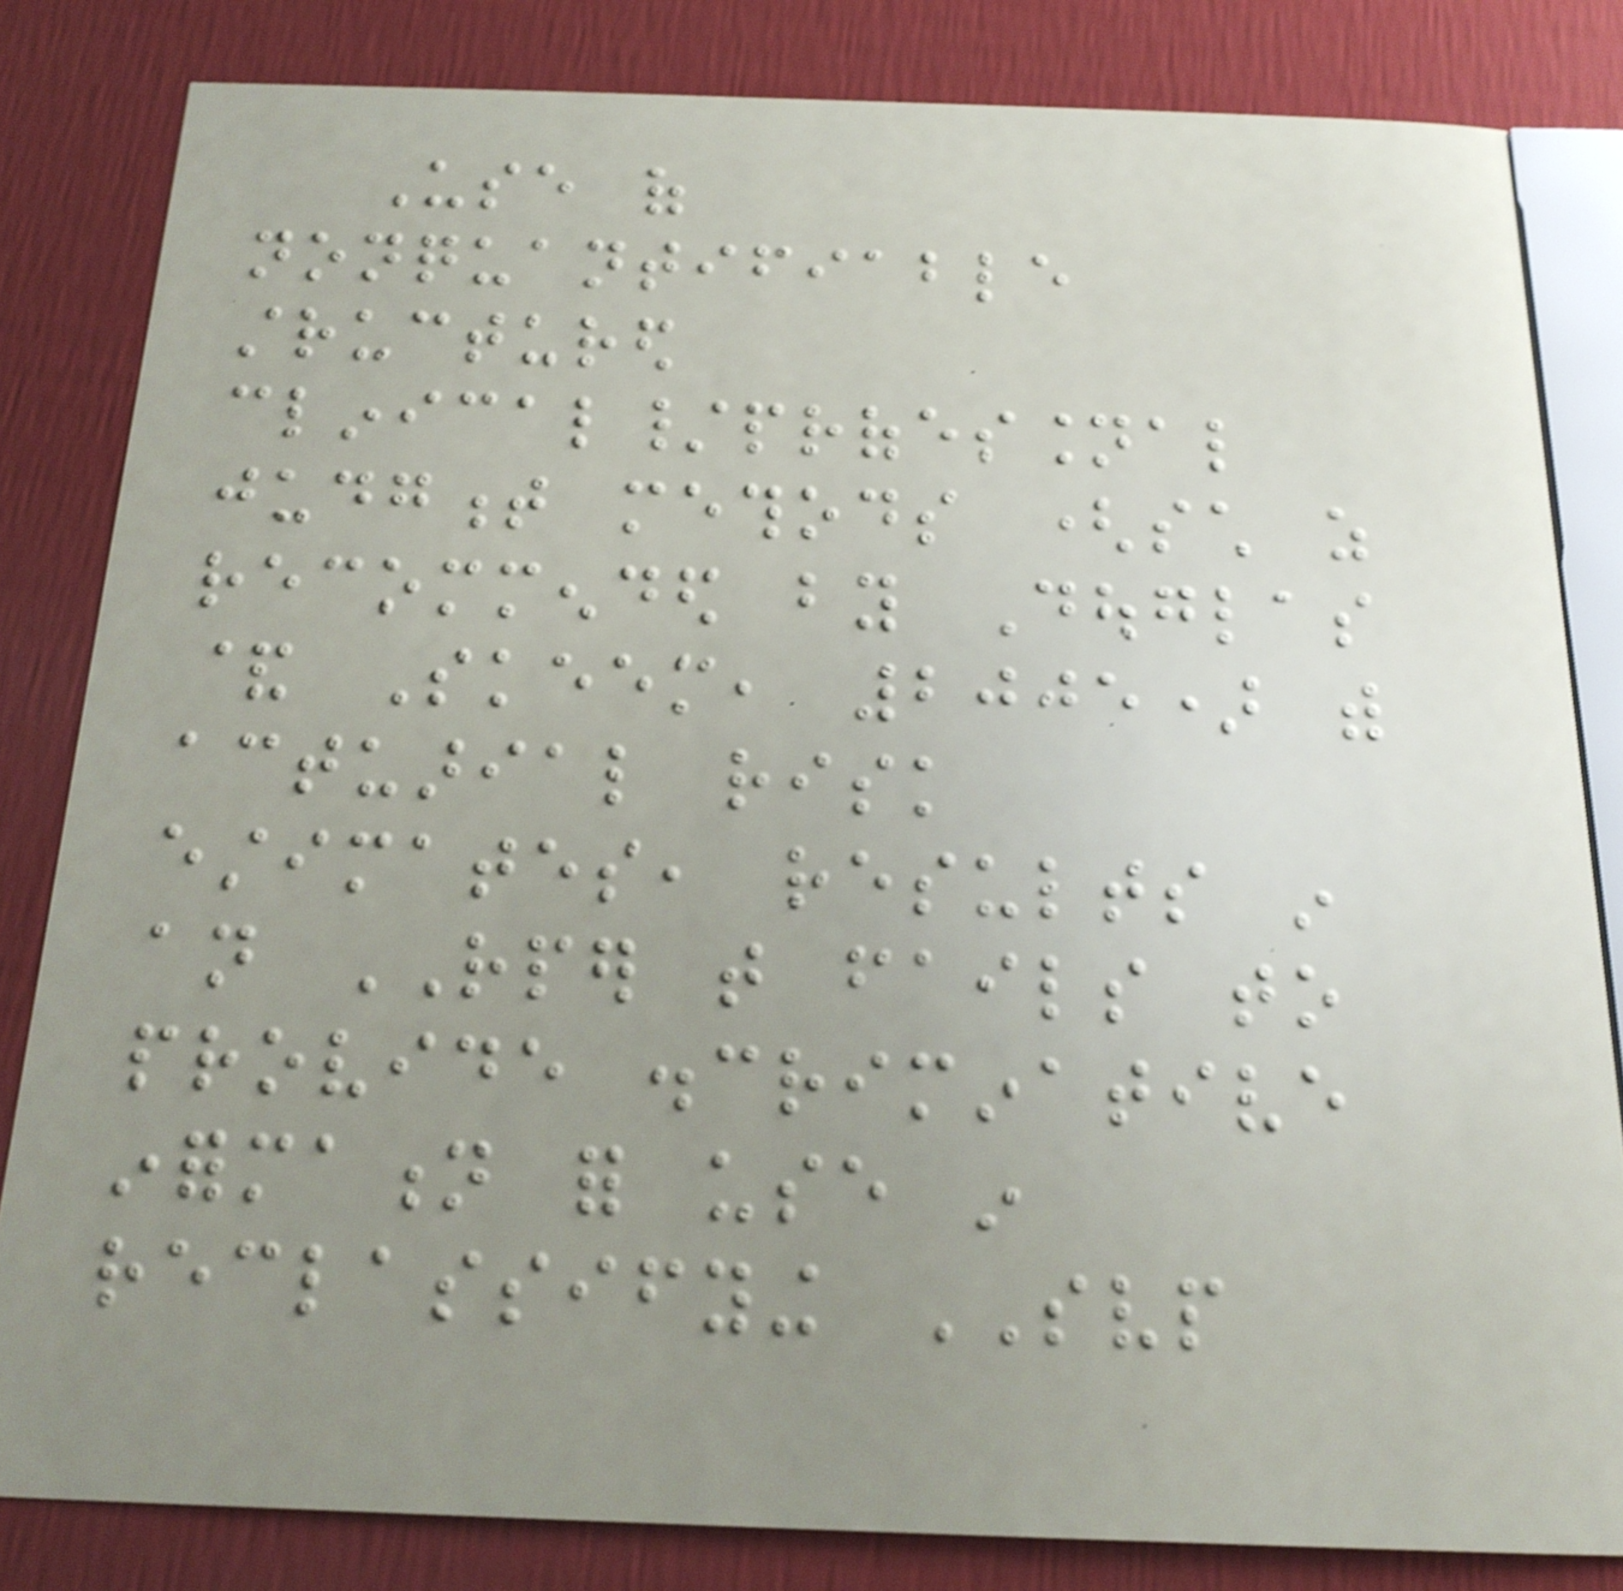Use of
nonquantifiable
structured
clinical/professional
judgment methods (such as
recommended by Douglas
& Skeem, 2005) with
actuarial risk
estimates, results in
an RPER that fails to
provide discriminative
information for use in
reclassifying SVP
